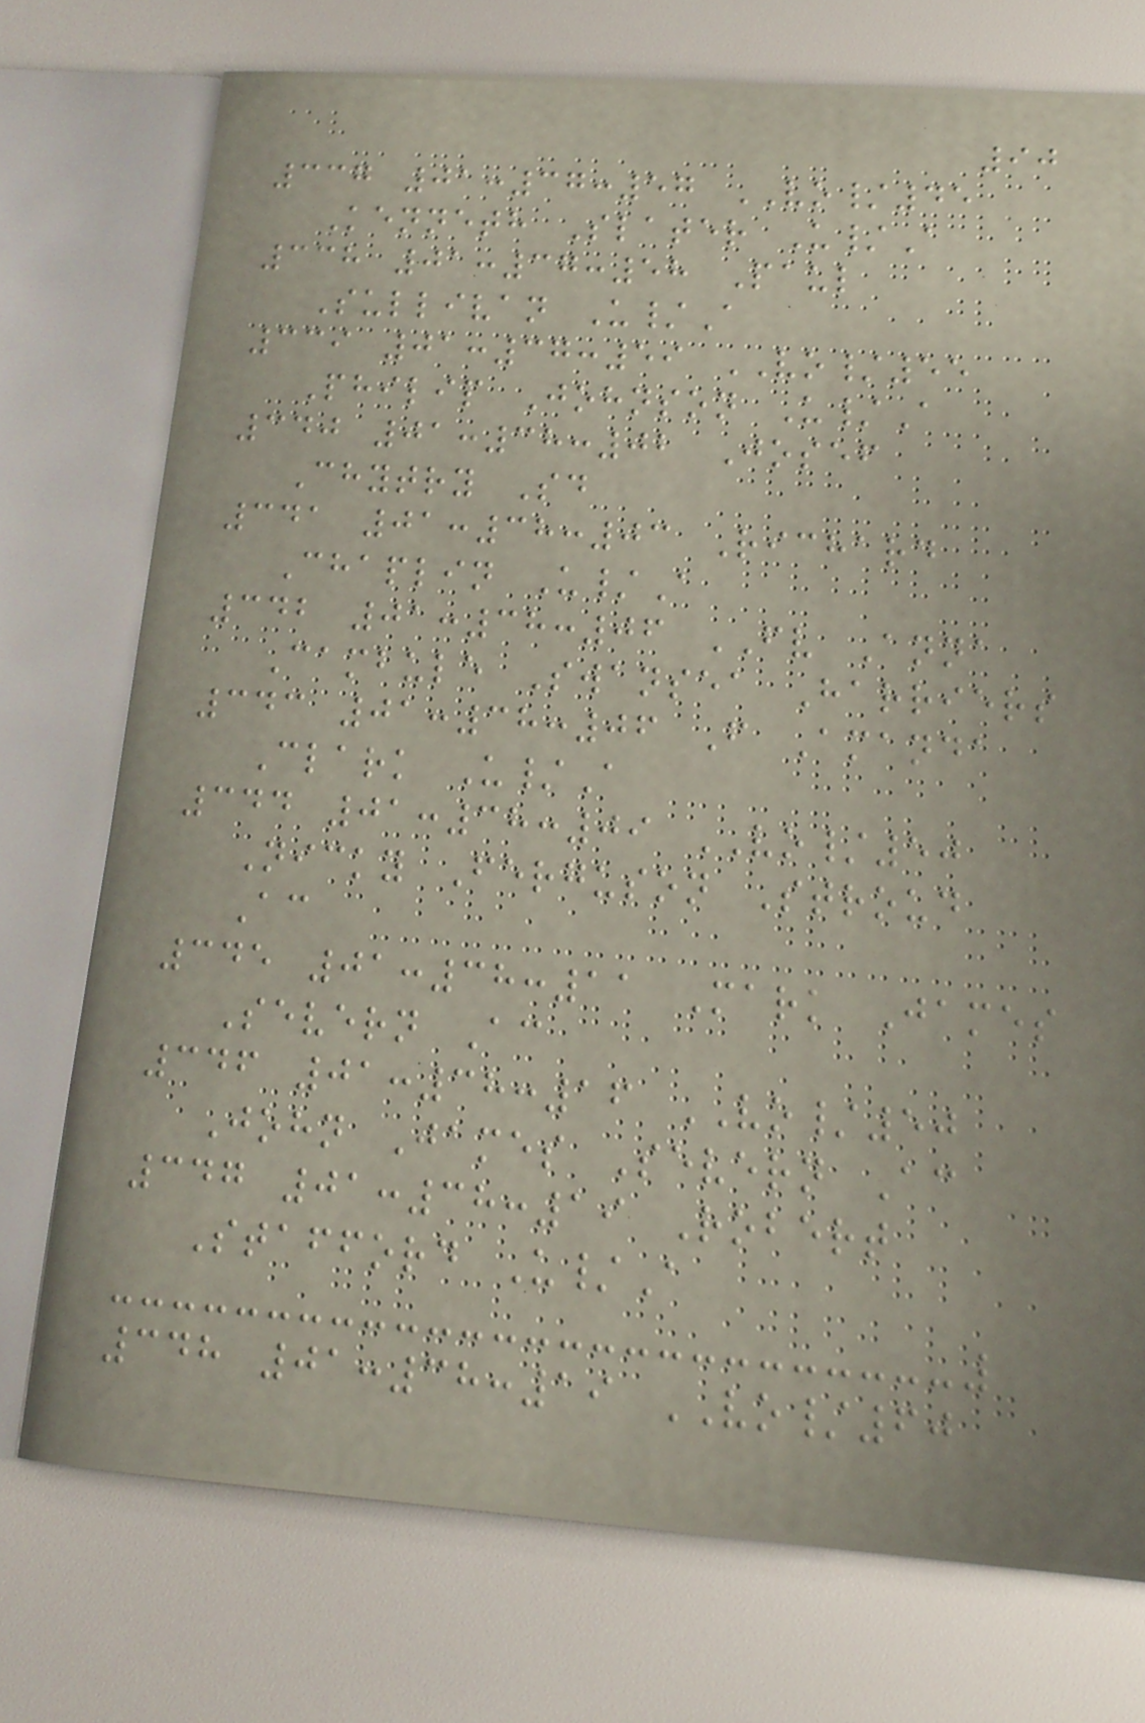90
337 01:37:57 VO/45
Kenneth Slater U/A
338 01:37:58 Paul
Sullivan U/A
339 01:37:59 VO/55
Philip Johnson U/A
340 01:38:02 Josef
Chytry Sd
341 01:38:03 Richard
Chaplin U/A
342 01:38:06 FV Anna
Cambule Swansea Harriers
343 01:38:06 F Amanda
Clark U/A
344 01:38:09 VO/50
Nicky Ferguson Stroud
Ac
345 01:38:11 Mark James
Severn Ac
346 01:38:16 VO/50
John James Severn Ac
347 01:38:19 Robert
Stafford U/A
348 01:38:19 VO/60
